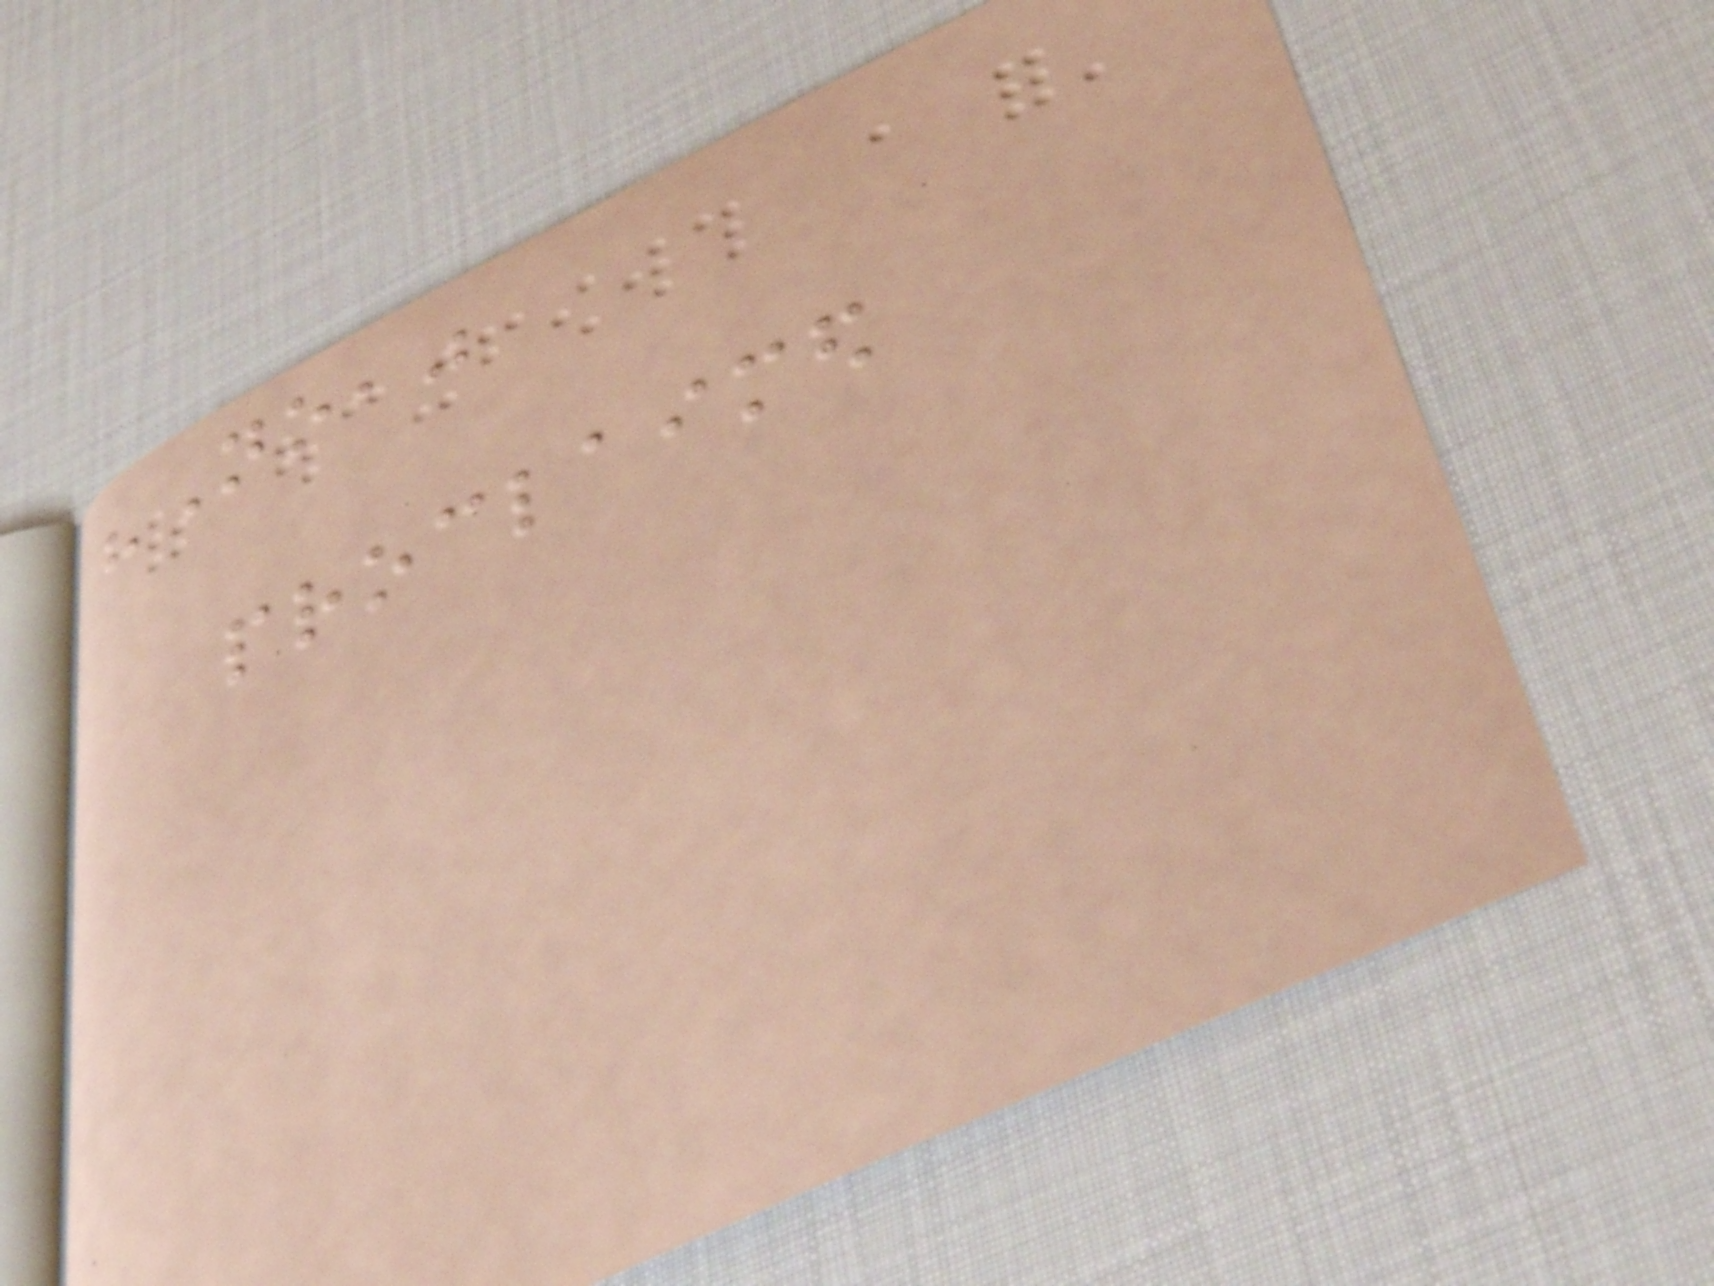"No,"
proclaimed
